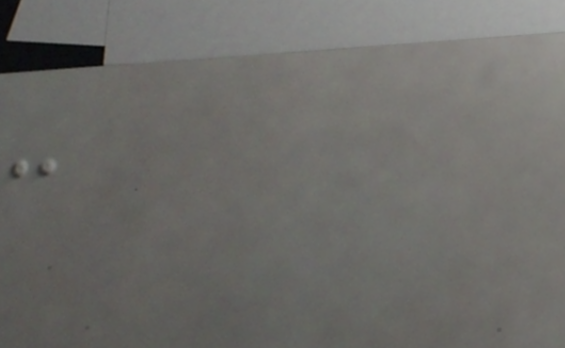-
